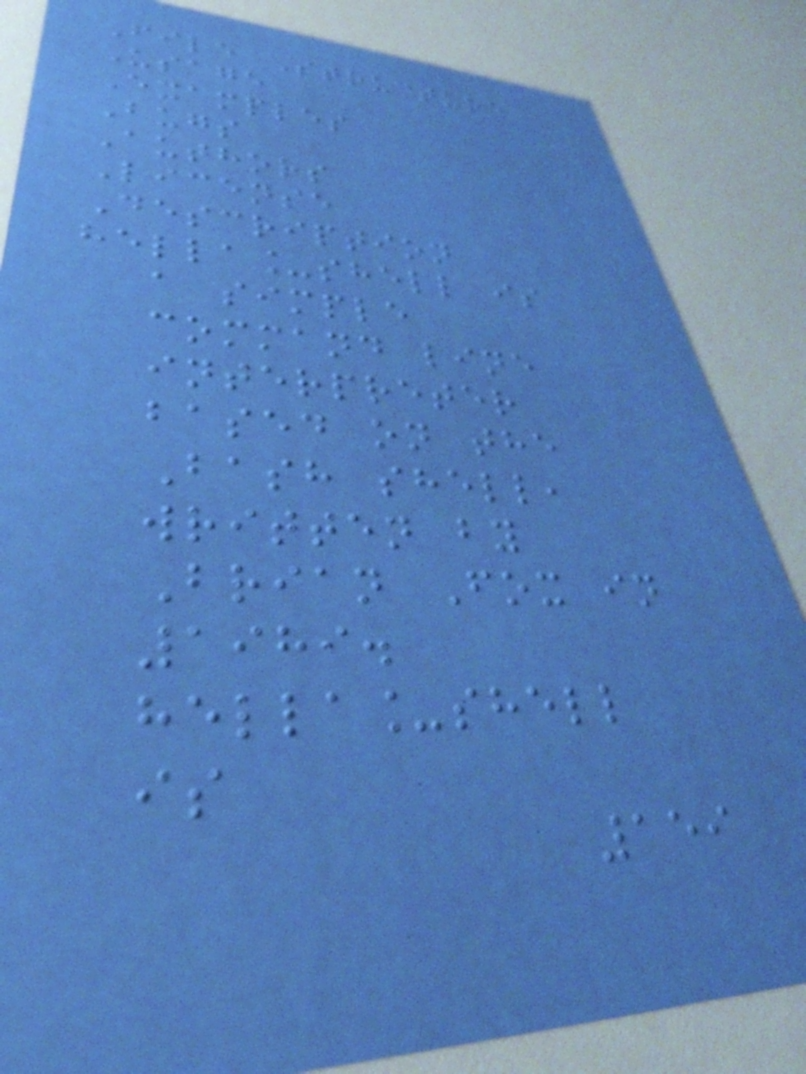File Structure
Usage
Examples
Bugs
Authors
License
Description
hella_shell is
a simple
command line
interpreter
based on the
Bash shell,
written by
Brian Fox in
1989.
hella_shell
is
159
